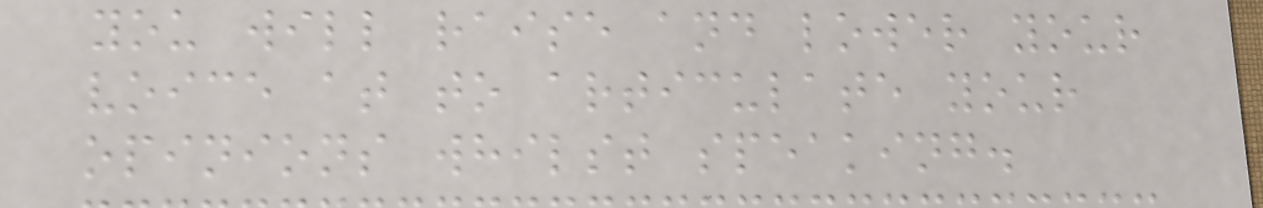you will raise and lower your
voice at to articulate your
opinions whilst speaking.
